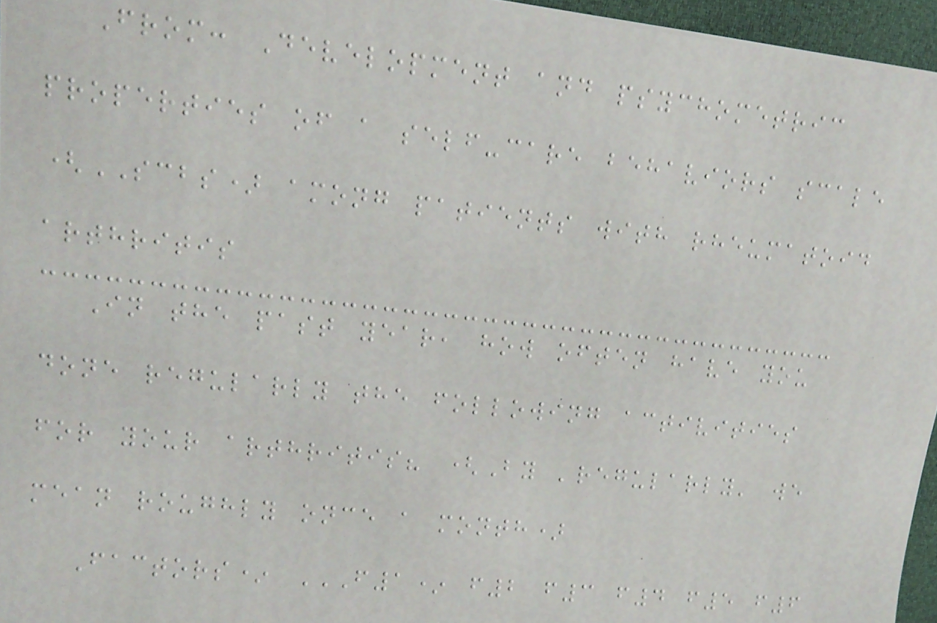From: Development and psychometric
properties of a self-care behaviors scale
(SCBS) among patients with rheumatoid
arthritis
In the past year, how often have you
done regularly the following activities
for your arthritis? (By 'regularly' we
mean roughly once a month)
Factors* F1* F2 F3 F4 F5 F6
